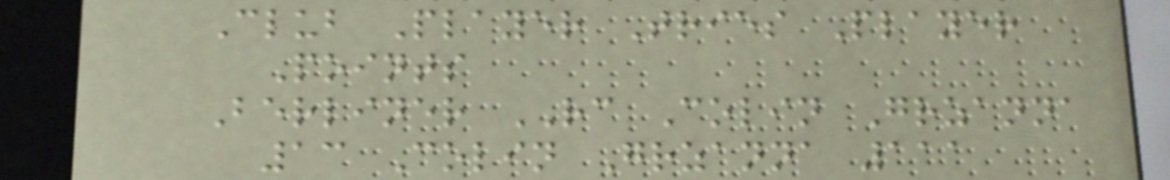Club Player Tries Player
Points
Berliner RC Colin Grzanna
13 Colin Grzanna 111
